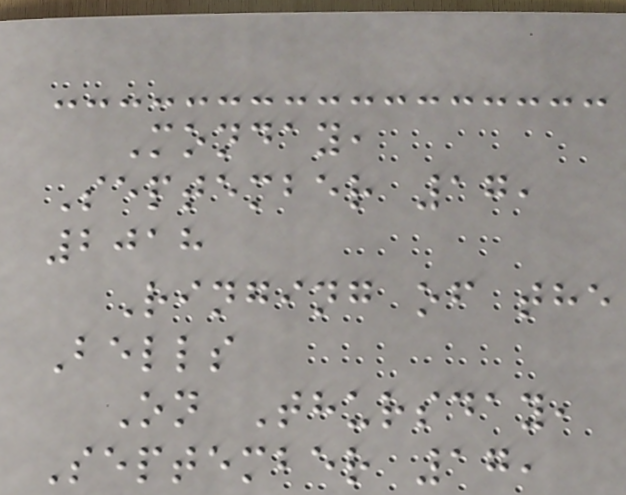Monday,
September 17,
2018
Ringing of the
Bells
On Thursday,
September 17,
